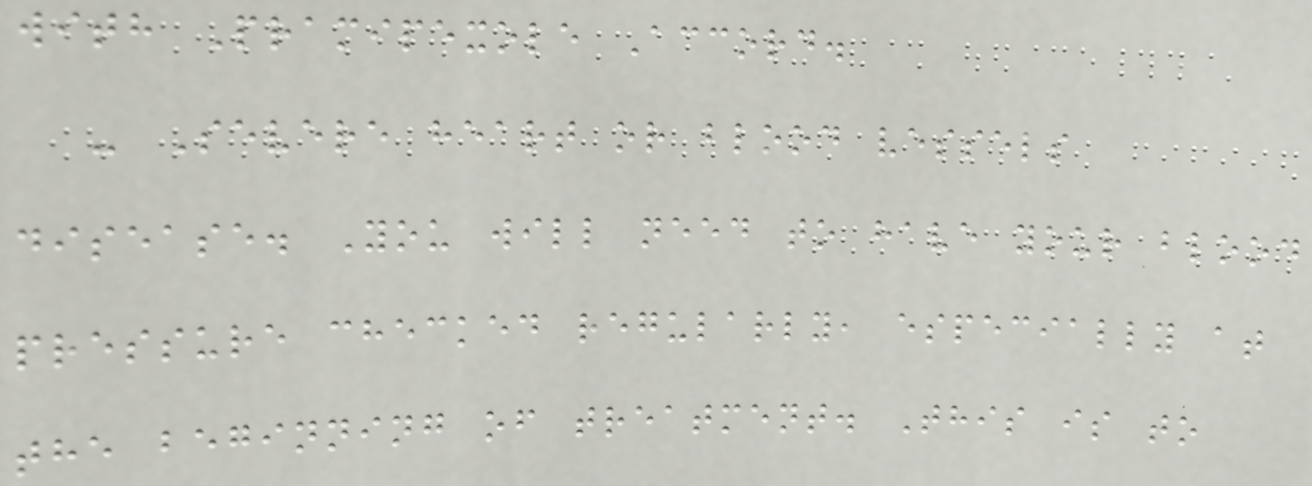with Pramipexole Accord.
- Severe heart or blood vessels
disease. You will need to have your blood
pressure checked regularly, especially at
the beginning of treatment. This is to
